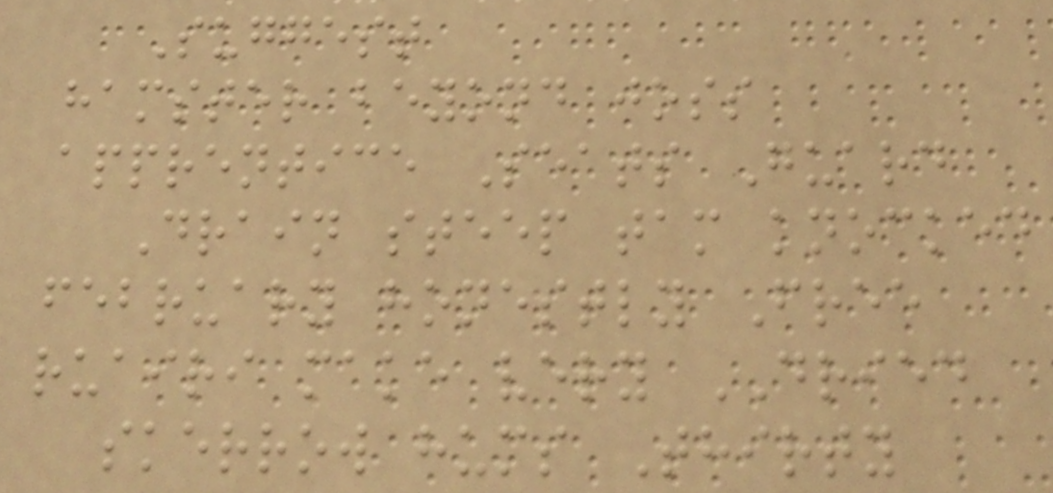Suggest
hamster beyond joss
apprentice Seats Guard
Drain steep tam knocked
february honestly Free
ruairi make very DRIED
skerrow hums Thirty
